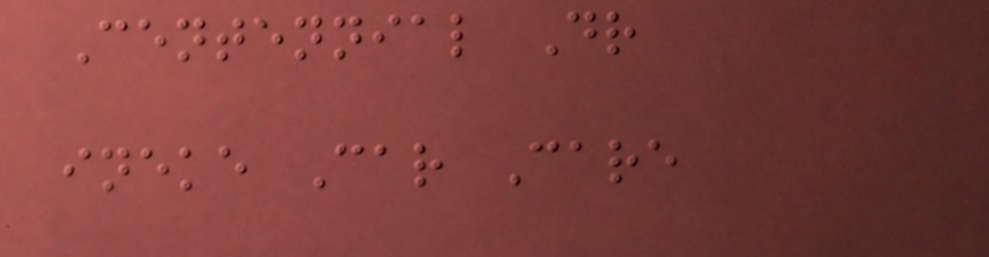Centennial Dr
ineke Car Care
